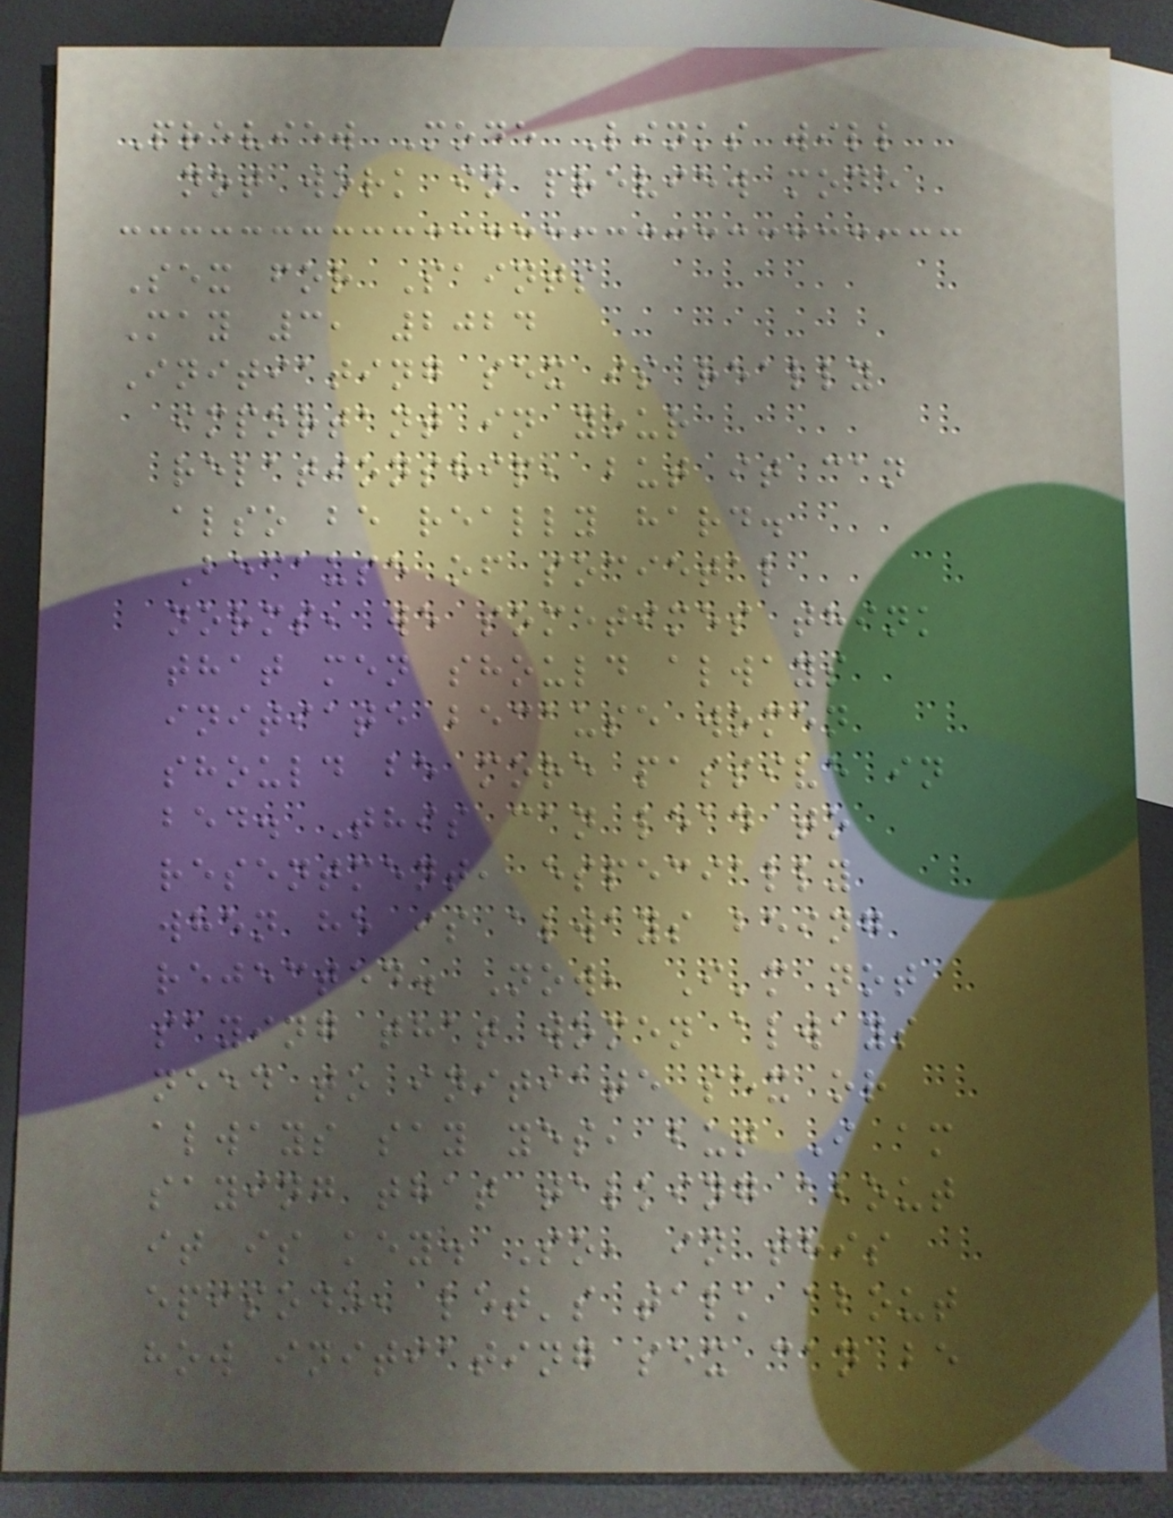Preview Mode Links will
not work in preview mode
Sex for Saints
May 3, 2024
Initiating sex is really
important in your
relationship, but it can
also be really hard.
Because of societal
norms, we sometimes think
that men should always
initiate because women
should be more passive in
bed. This can lead to
resentment, especially
when he is always being
rejected. Now, I'm not
saying that women always
need to initiate sex or
always say yes, but I am
saying that talking about
it is key. So, in this
episode, let's talk about
how initiating sex can be
